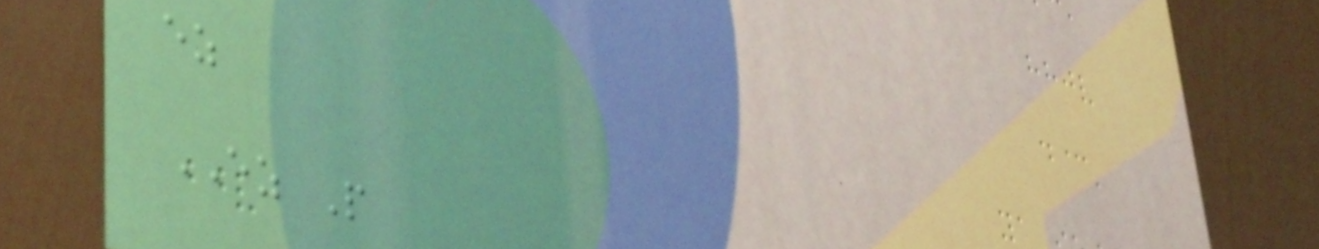ez
EZ P
